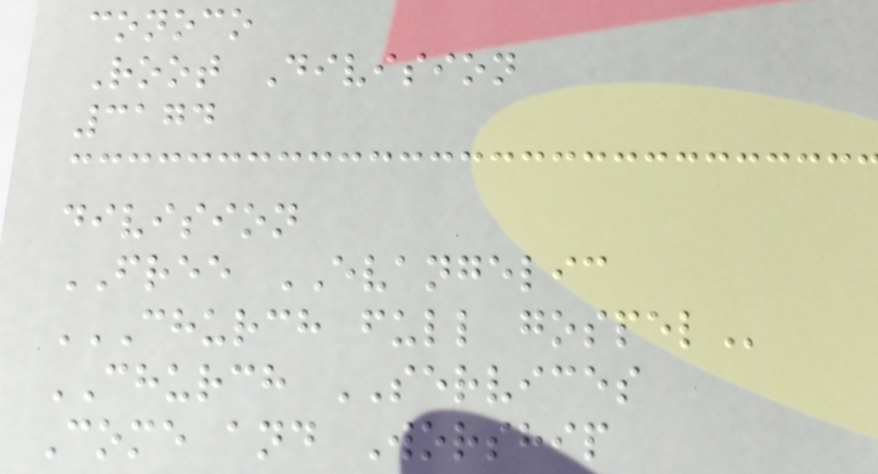conoco
Root Division
3174
division
FREE EVANGELIC
CHURCH FULL GOSPEL
CHURCH SERVICES
Come and Worship
